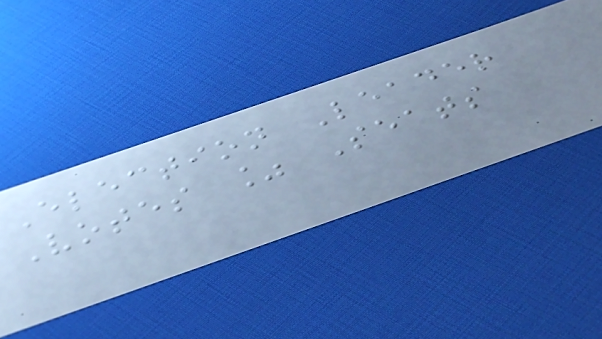Election Leader
Votes % Seats
